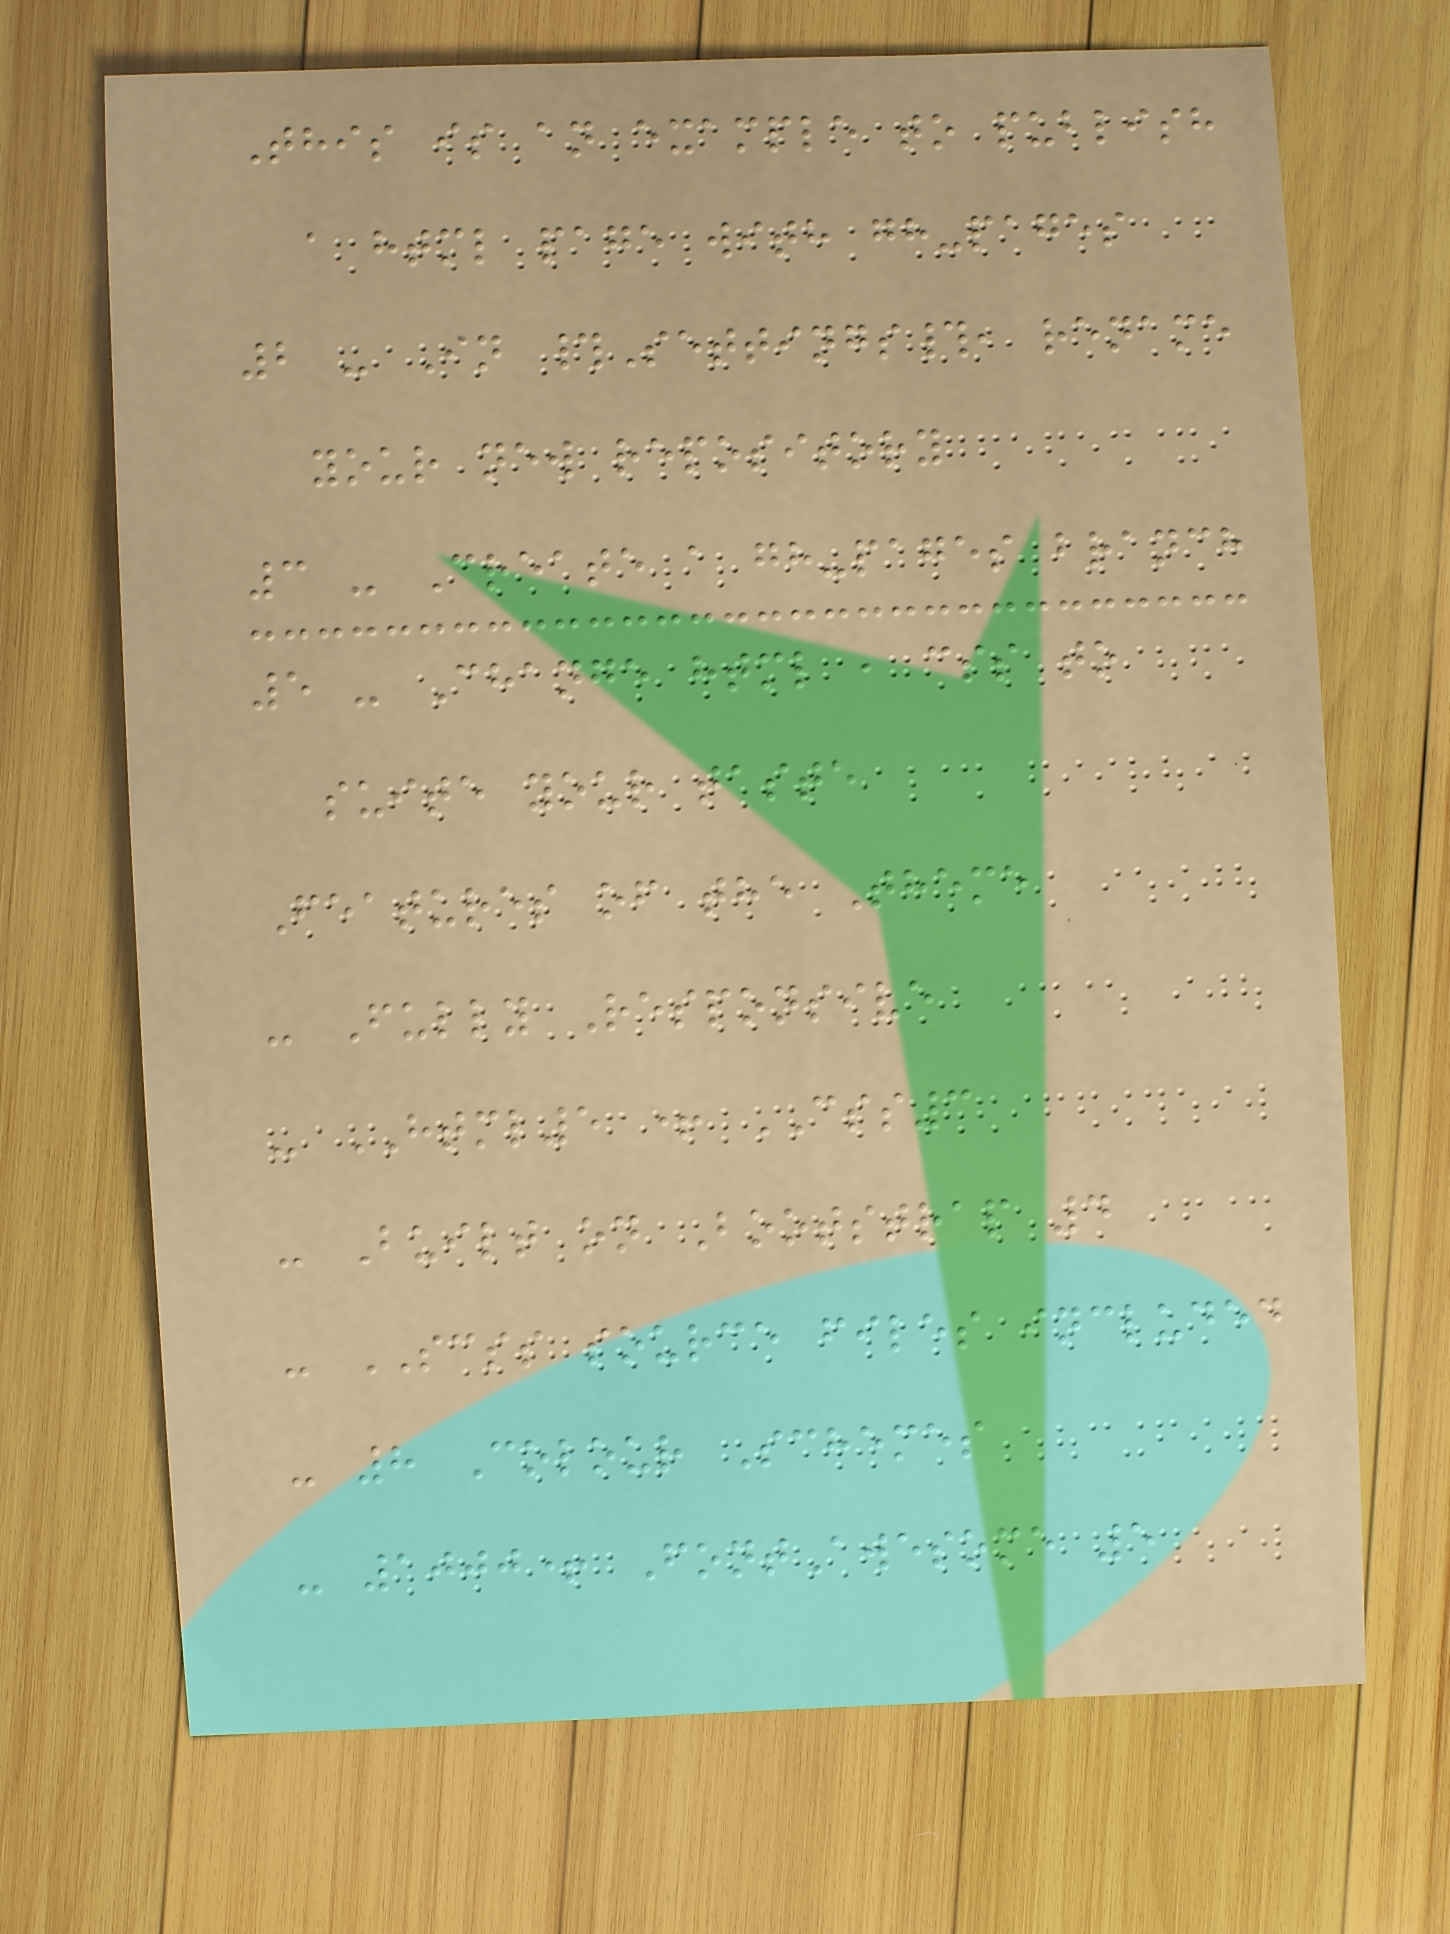This is an example to publish
a html page with gh-pages
2 - In #Settings#, rename
your new repository
3 - Create a gh-pages branch
5 - Change html , css to
suite your taste
Features of the Theme
- Fully Responsive
- HTML5 + CSS3
- Built on Bootstrap 4
- SCSS source files included
- 8 Colour Schemes
- 1000+ FontAwesome 5
